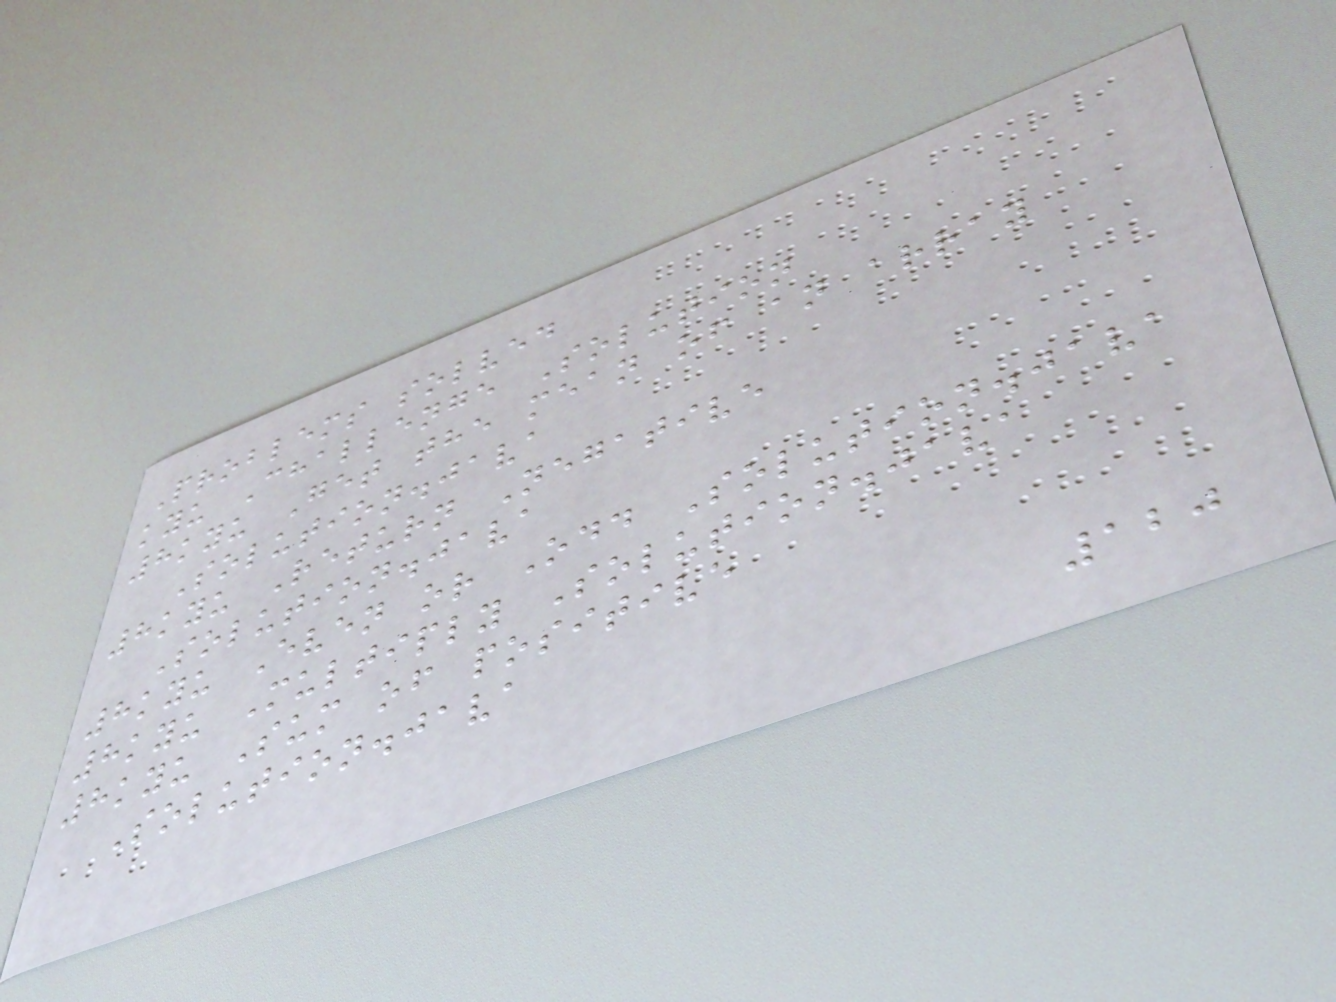Problems solved
kyu Challenge Solution
8kyu Get the mean of an array
Solution.java
8kyu Return Negative
Solution.java
8kyu Even or Odd Solution.java
8kyu Multiply Solution.java
8kyu Sum of positive
Solution.java
120
